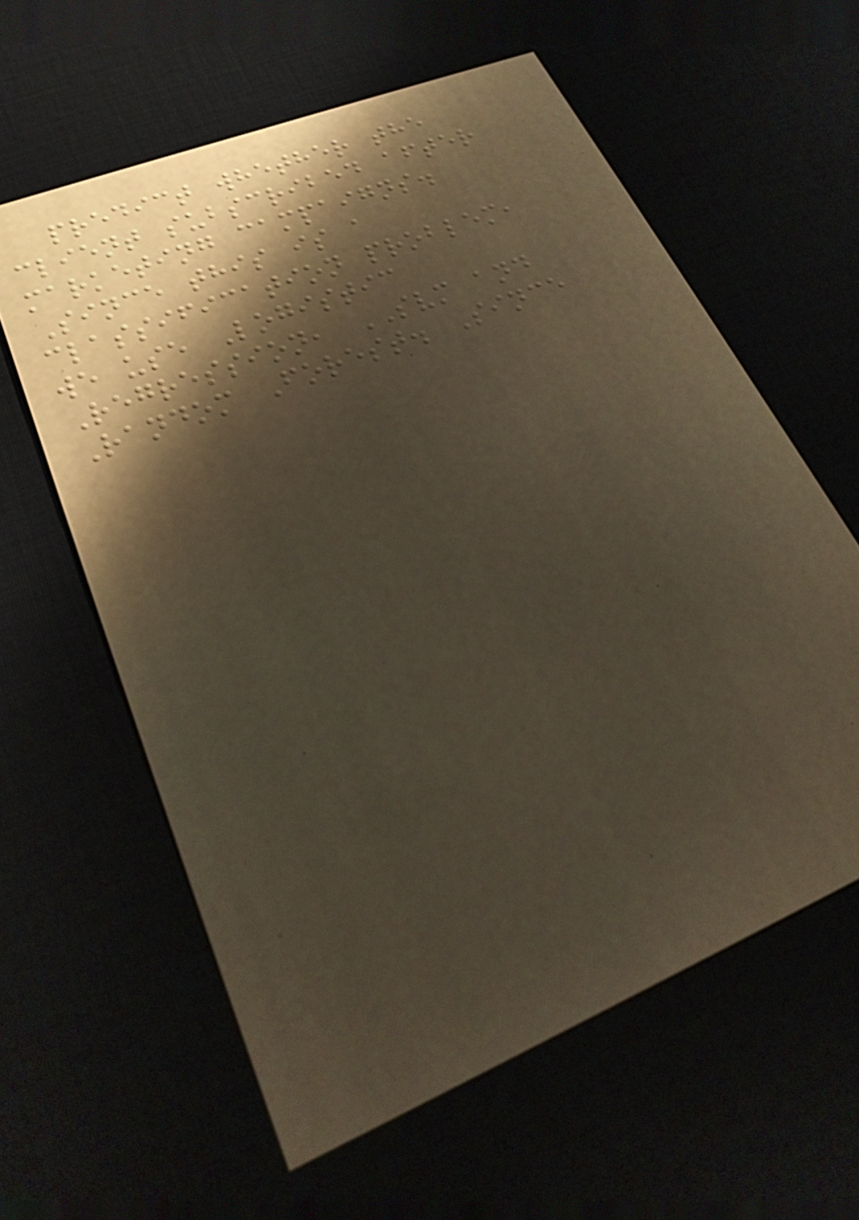predict whether the
client subscribed after
marketing campaigns.
Since this is a
classification problem,
we use Logistic
Regression, SVM and
Random Forest. Since
